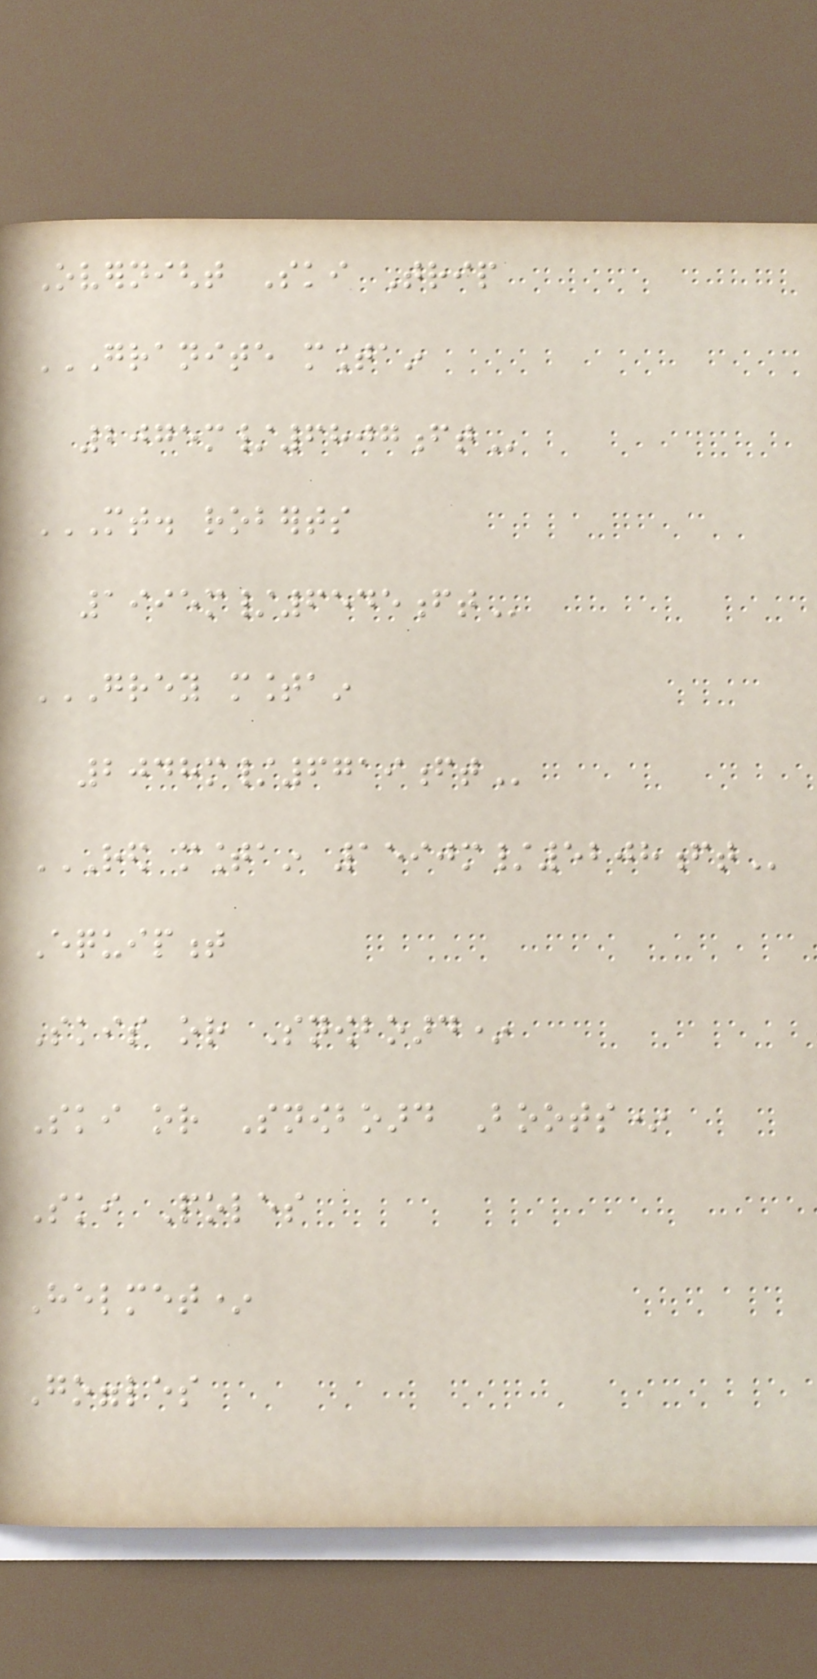Overnight Ski Trip
GRANITE MOUNTAIN
2075M/6807FT
MT. ROBERTS
1995M/6545FT
GREY MOUNTAIN
2048M/6719FT
RED MOUNTAIN 1590M/5208FT
Equipment
Skis or Snowboard*
Ski or Snowboard Boots*
Ski Poles
Helmet*
Goggles
